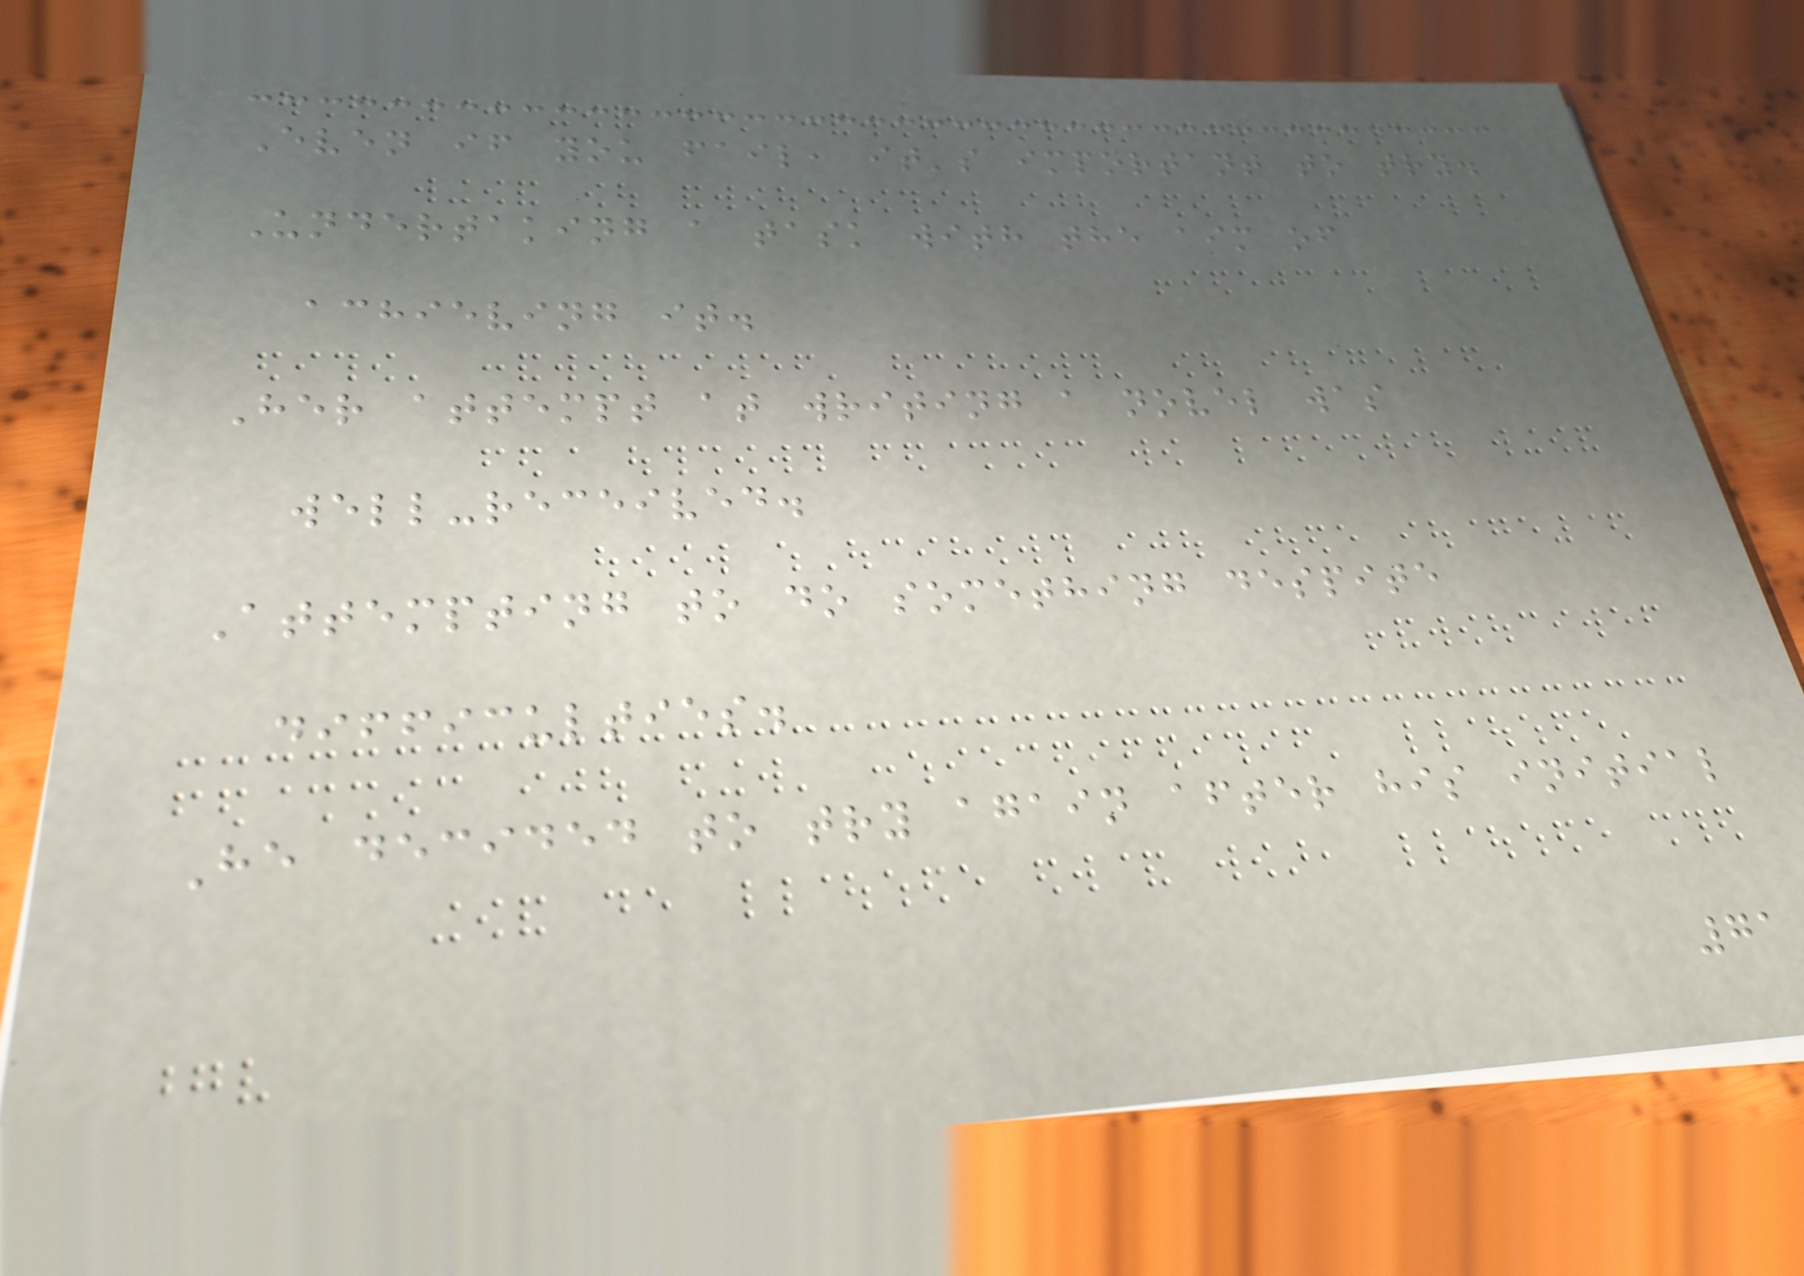Even if you fail, it's important to try.
Undertaking a task with the aim of
achieving it.
Her attempt at writing a novel was
well-received.
Attempting to do something despite
difficulties.
He decided to try again after his initial
71
